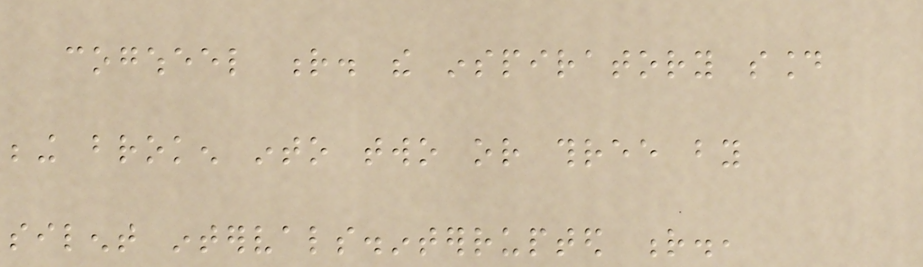cogwheel r. the inspiratory sound
being broken into two or three by
silent intervals.interrupted r.,
